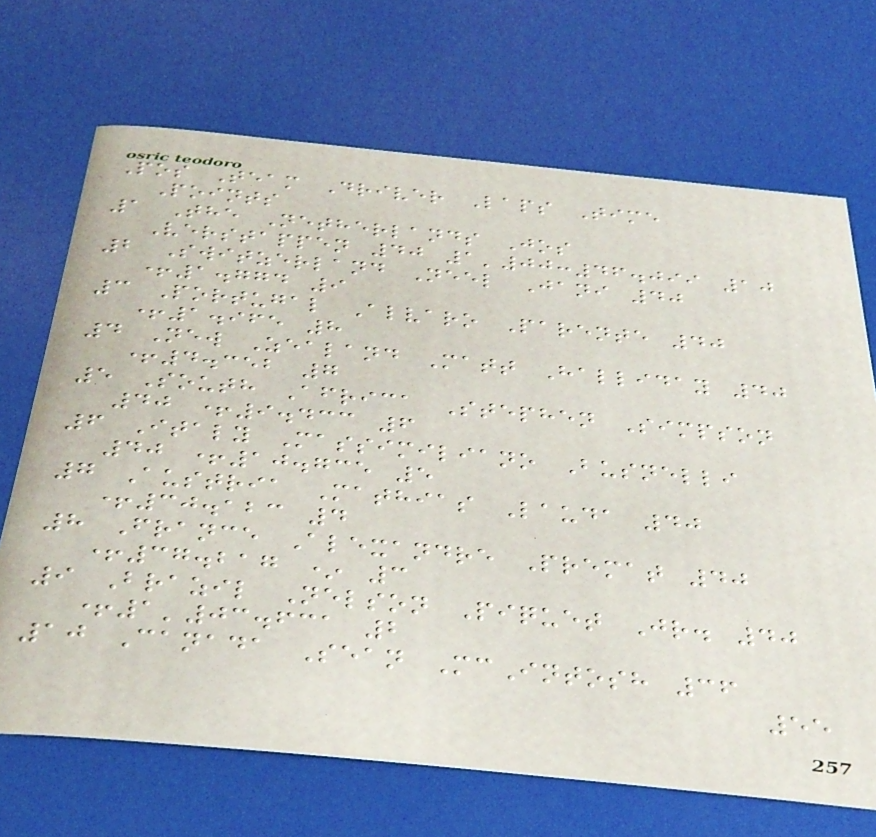Pos Team Driver Laps Time
Points
1 The Netherlands Jos
Verstappen 40 1'00:46.099 10
2 Switzerland Neel Jani 40
+1.774 9
3 Portugal Alvaro Parente 40
+1.965 8
4 New Zealand Matt Halliday 40
+4.352 7
5 South Africa Stephen Simpson
40 +9.433 6
6 Italy Massimiliano Busnelli
40 +10.735 5
7 Austria Mathias Lauda 40
+30.123 4
8 France Alexandre Premat 40
+37.217 * 3
9 Brazil Nelson Piquet Jr. 40
+1'03.631 2
10 Canada Sean McIntosh 36
55
